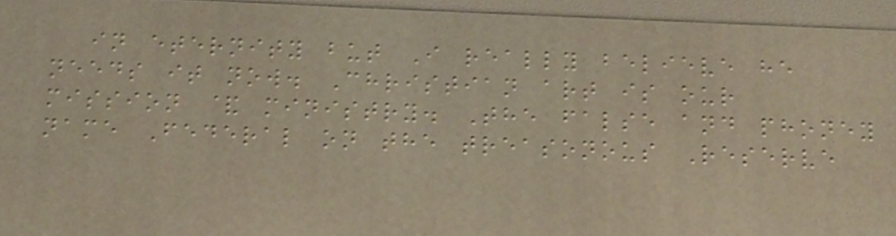in eternity but I really believe he
needs it now. Christian art is our
mission & ministry. The false and phoney
name Federal on the treasonous Reserve
